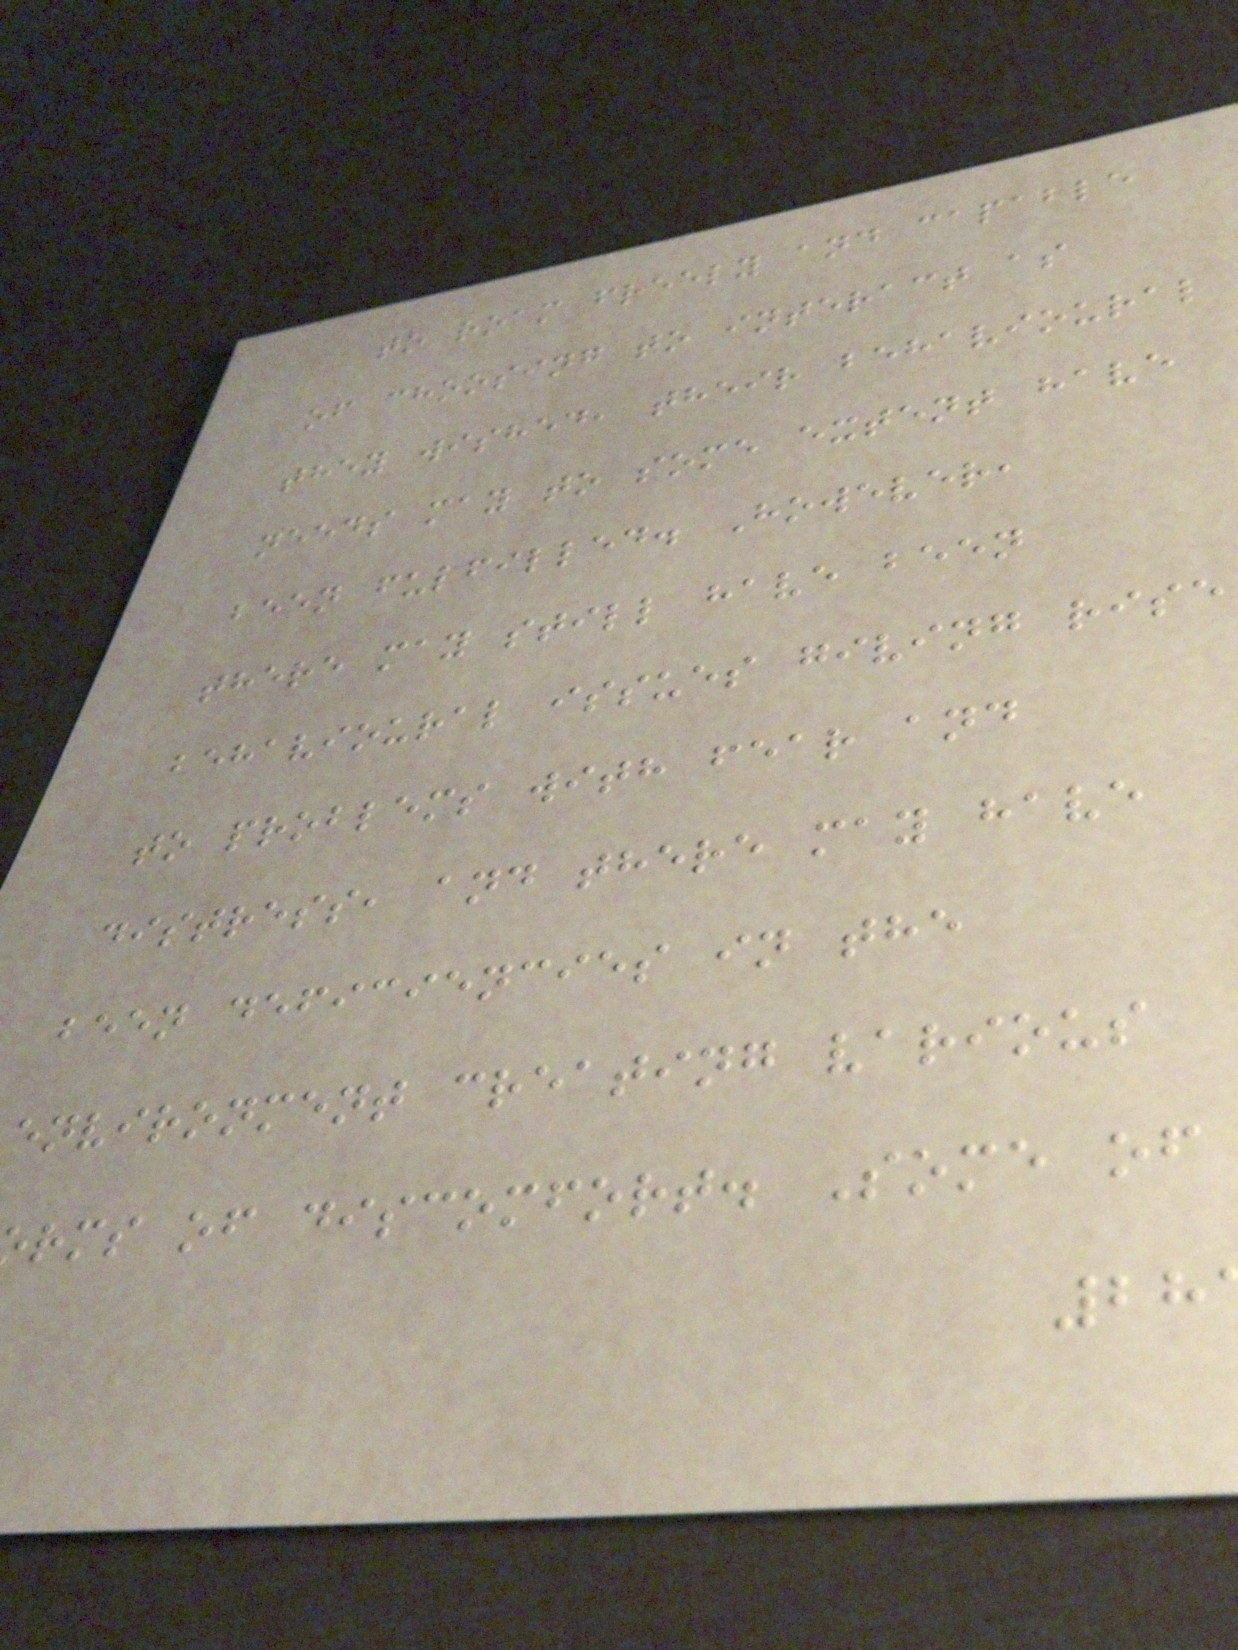to roam freely and capable
of choosing to interact as
they wished, their behavioural
needs may to some extent have
been fulfilled. However,
there may still have been
behavioural issues giving rise
to problems with fear and
distress, and there may have
been deficiencies in the
environment creating various
rms of discomfort. Some of
